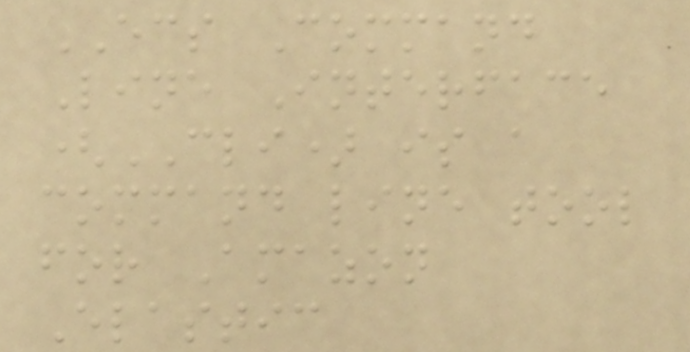ECS Command
Line Interface
(CLI) is a
command line tool
for Amazon
Elastic
